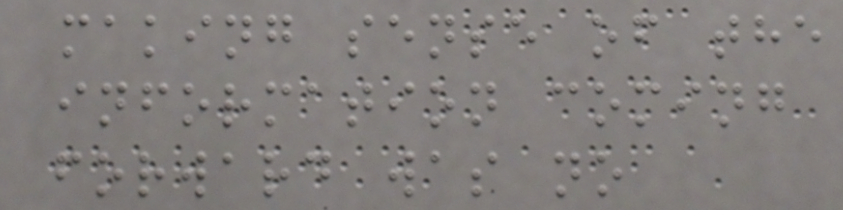making sense of the
information coming
forward was no
